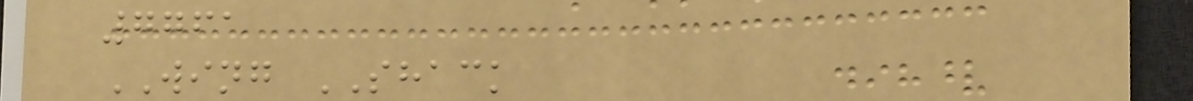7761
WING SHACK
